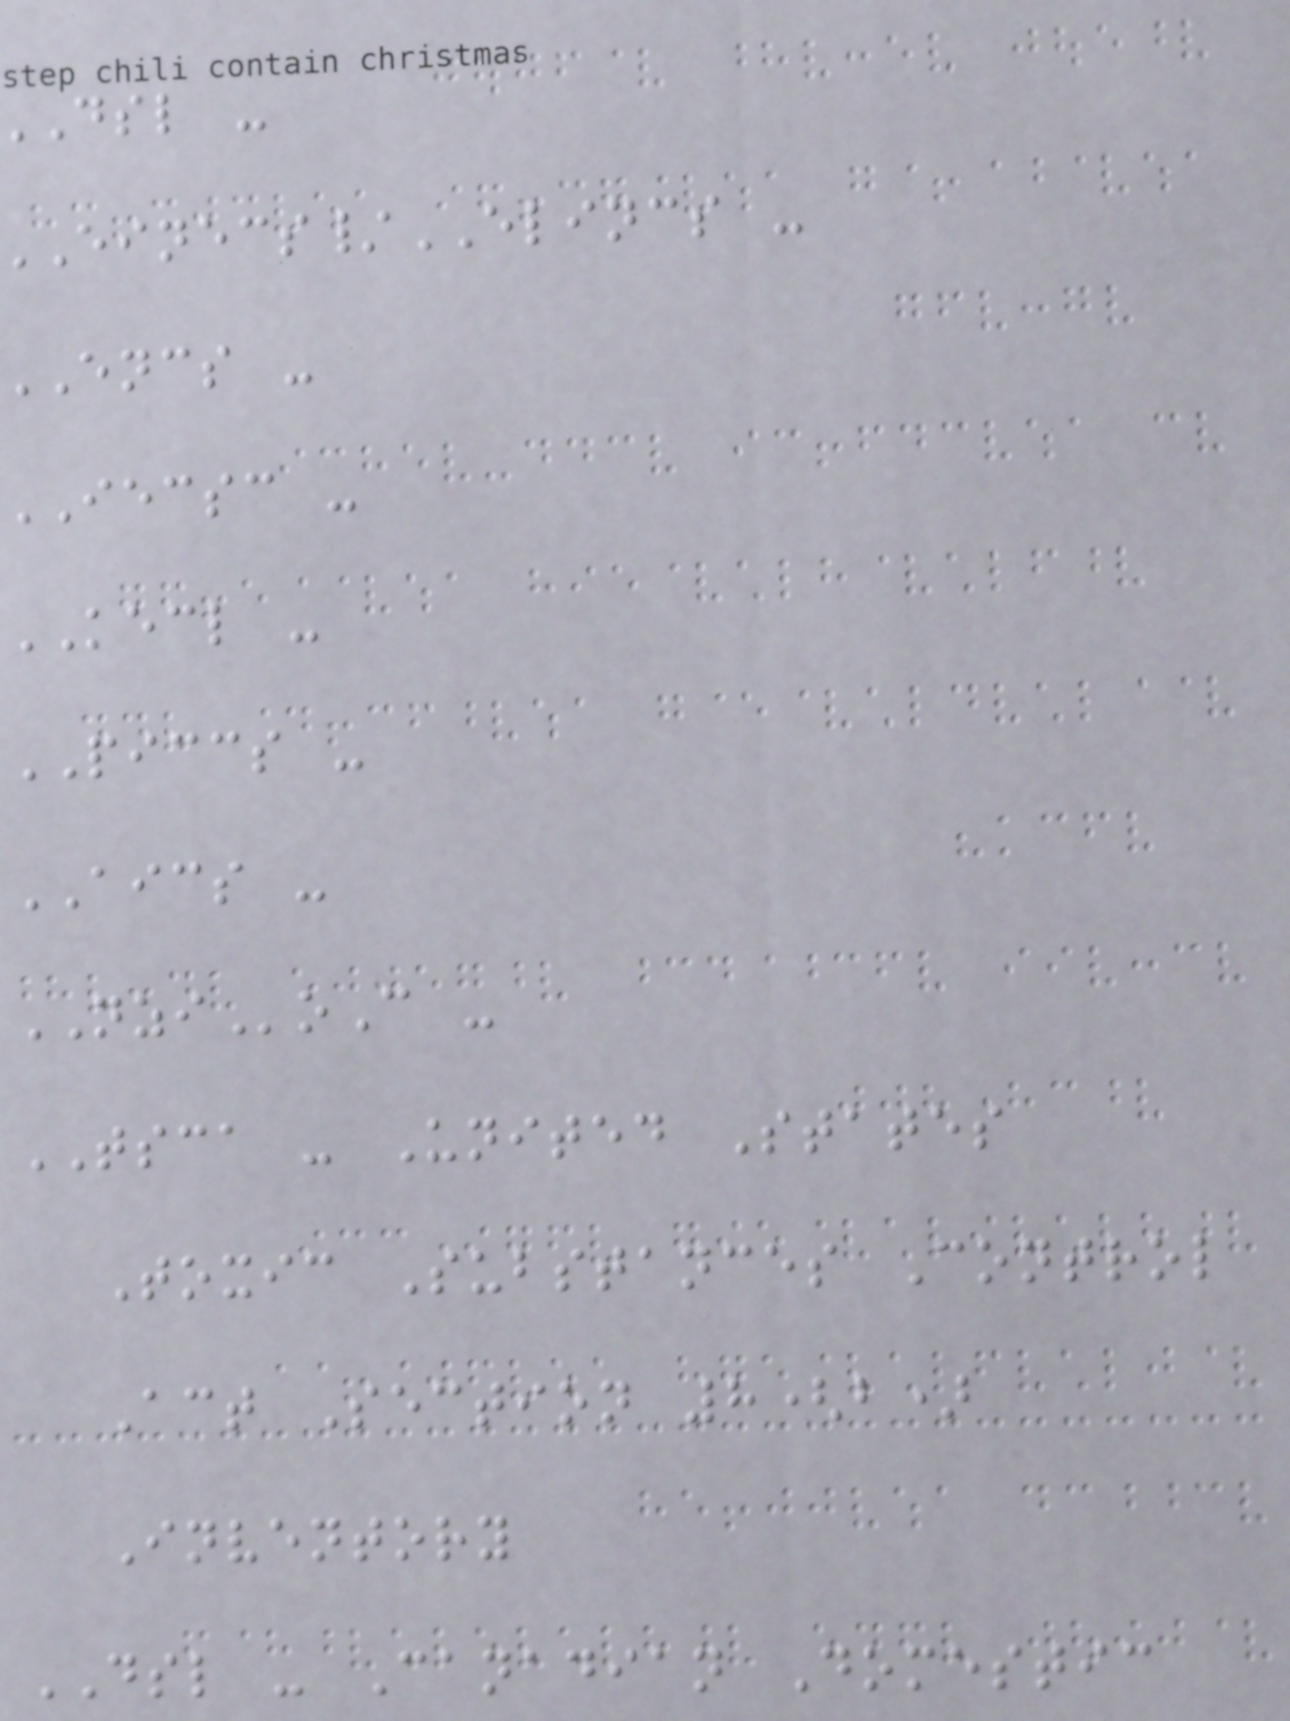dsl -
/ELINCS -
encs -
IECSC -
KECL -
PICCS -
AICS -
NZIoC -
TSCA - United States
Toxic Substances Control
Act Section 8(b)
Inventory
DSL - Canadian Domestic
